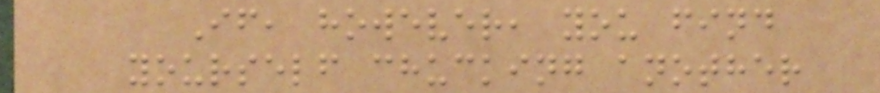If, however, you find
yourself chucking another
